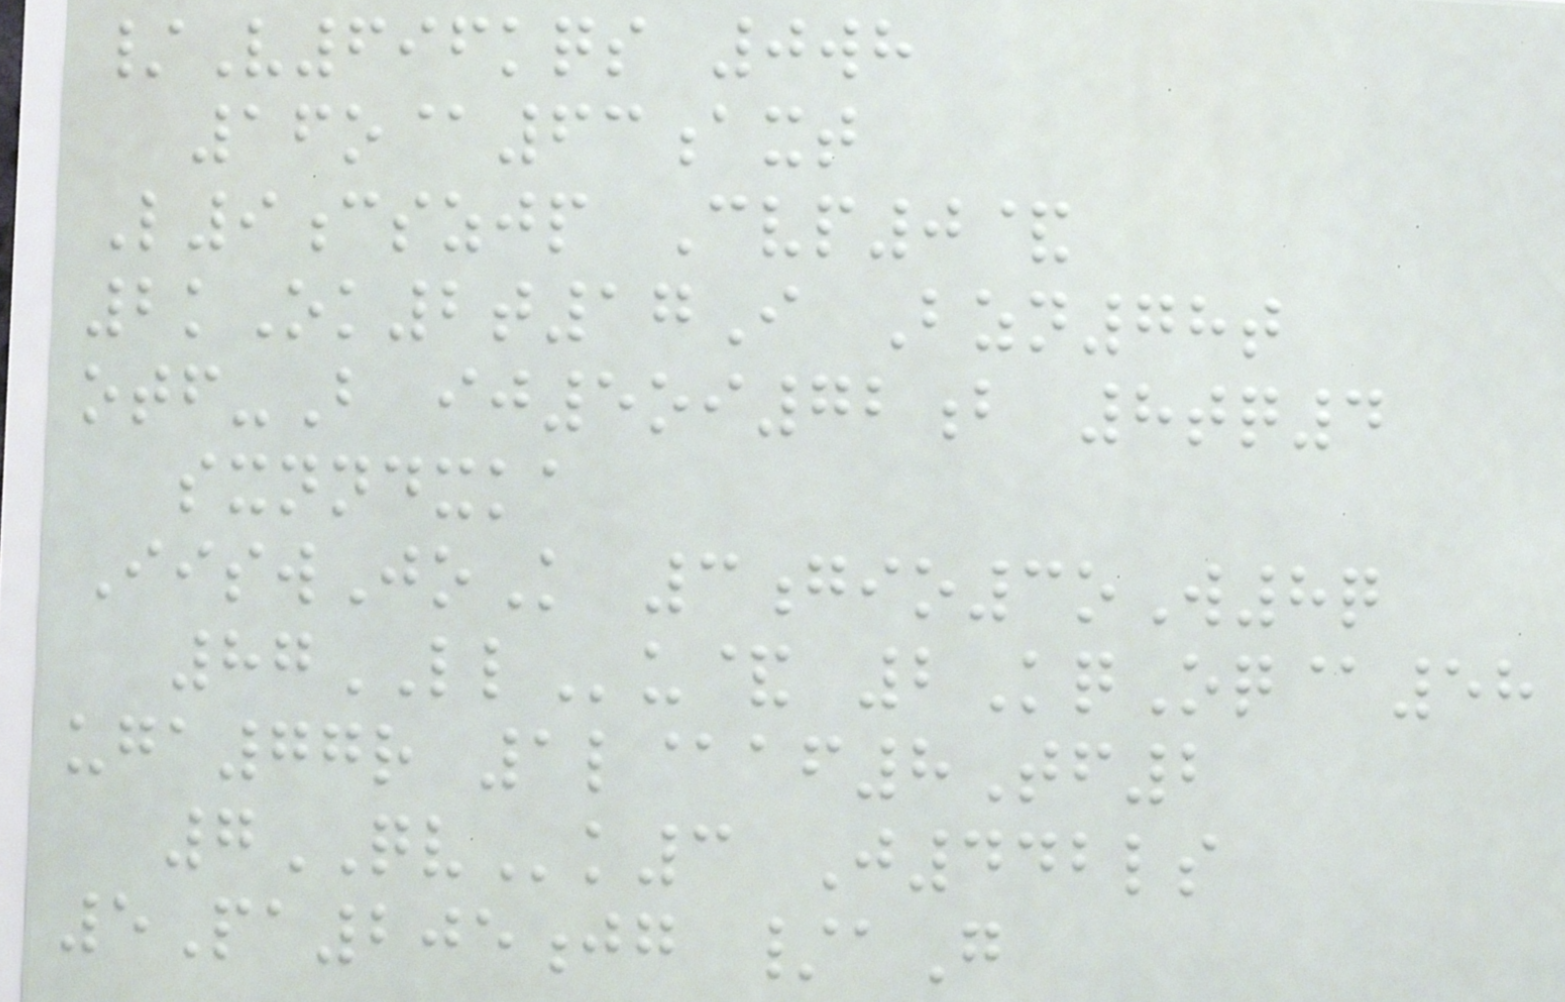/V696kqs 0wh
16o@63axt
L9cszjp Cvp0&
2kOk2t17I Bzn78t
otf-B ij5oi72b 8tq4
sxnndxka
IiswJoK 3gio3oW8q
87LLu& 2KqOq@58
uga77r 1l@af8Tf2
7QVk3 J442ls
5Pa205jg /aG
